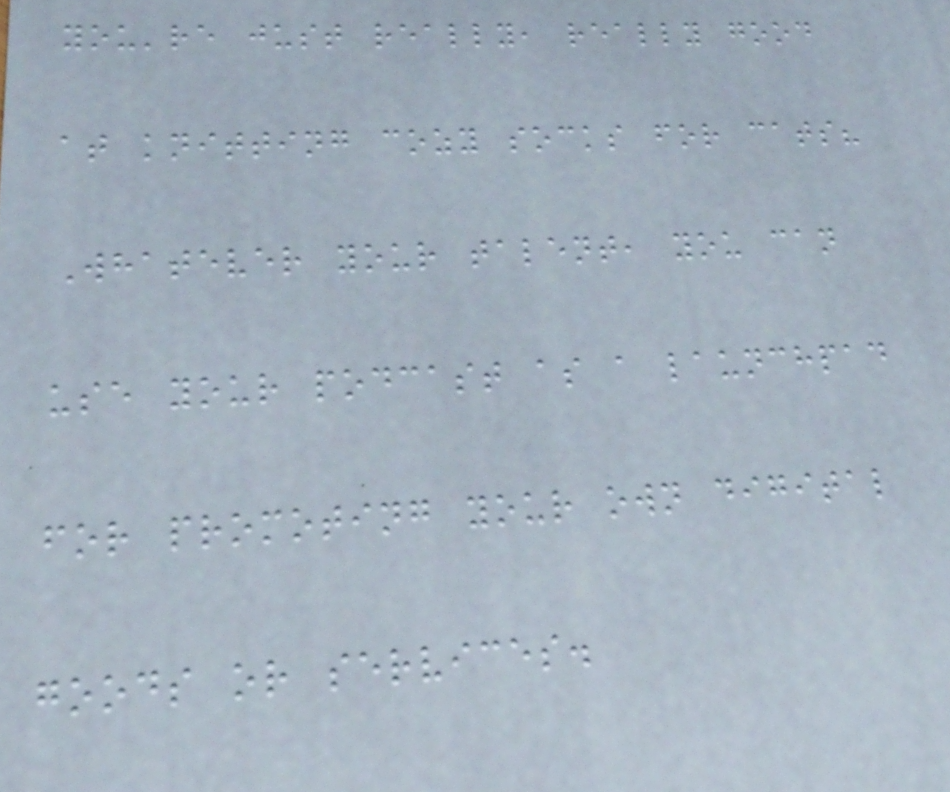you're just really, really good
at knitting cozy socks for cats?
Whatever your talent, you can
use your podcast as a launchpad
for promoting your own digital
goods or services.
